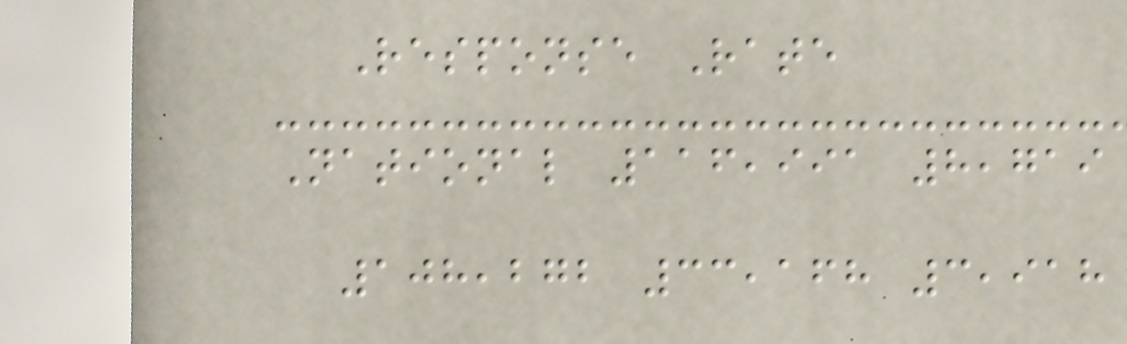Response Rate
National 116,991 8,719
108,272 33,168 3,918
